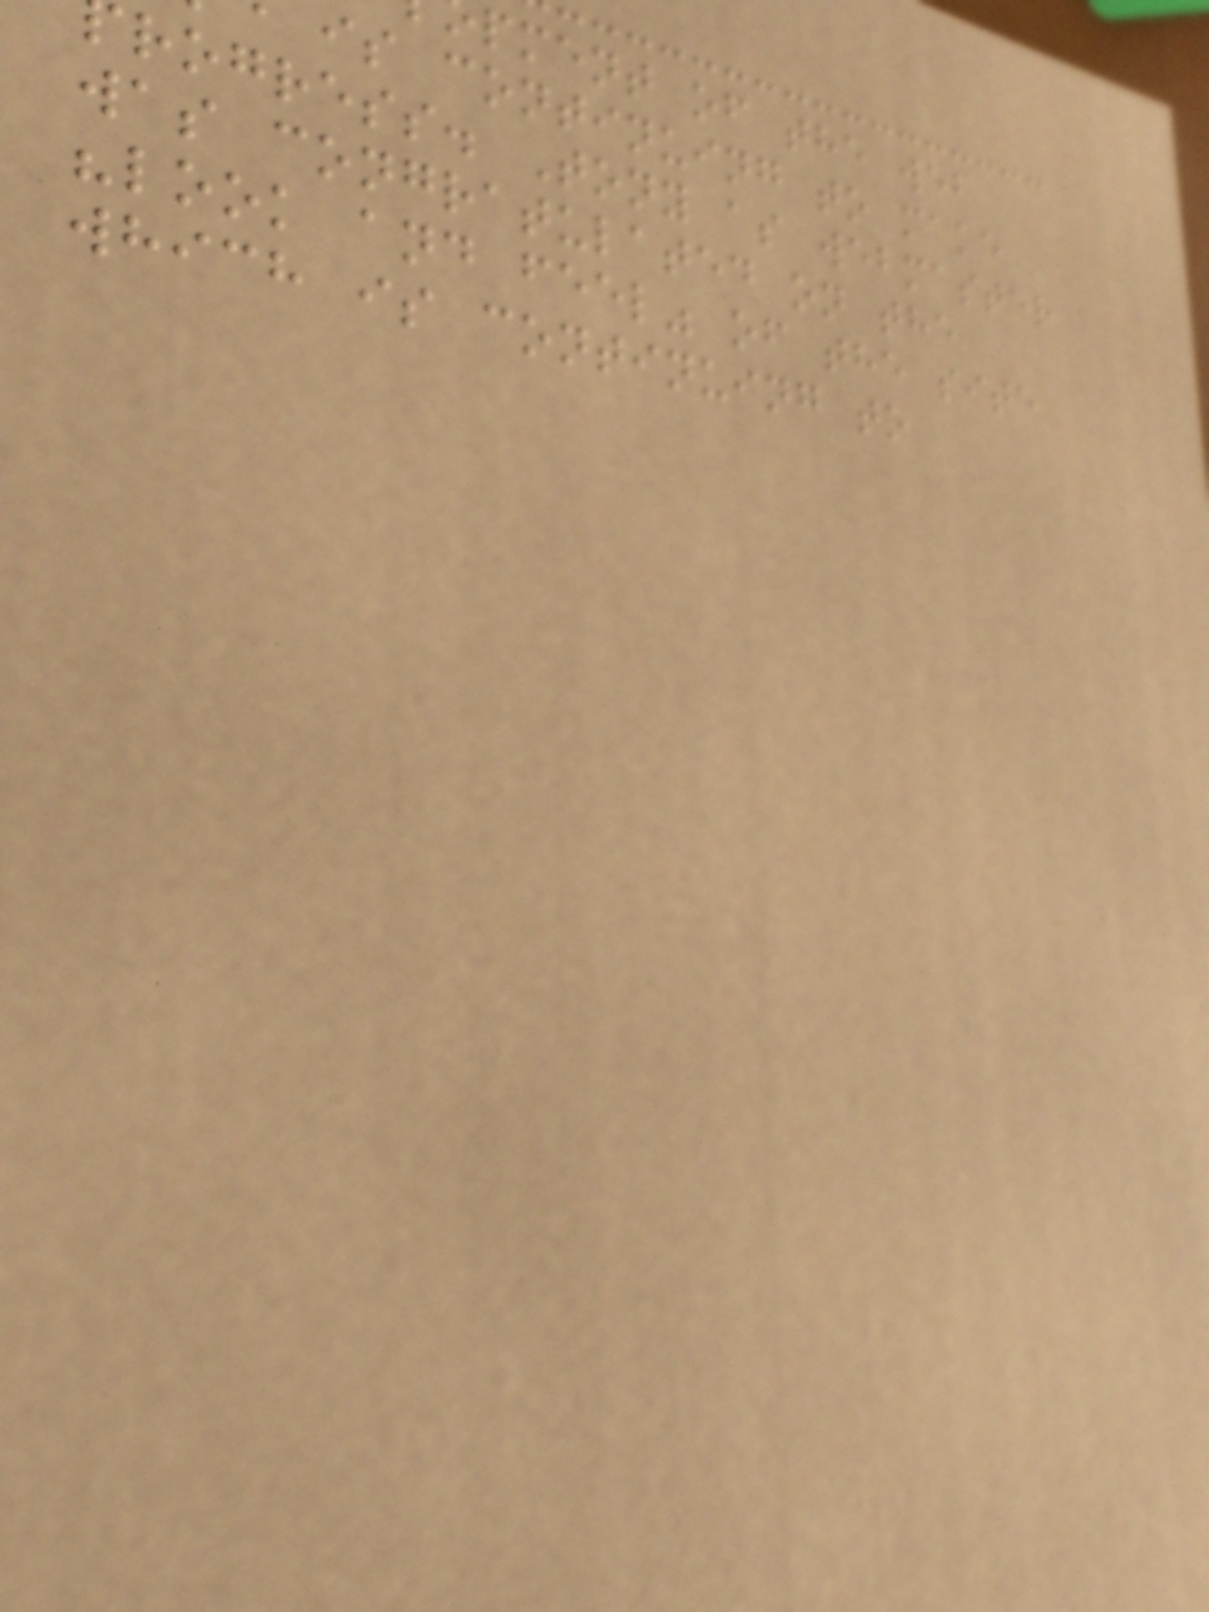pment of the web
is continuing to make
rogress. Tony as webmaster
was congratulated on the
"look and feel" of the site
which is continuing to
